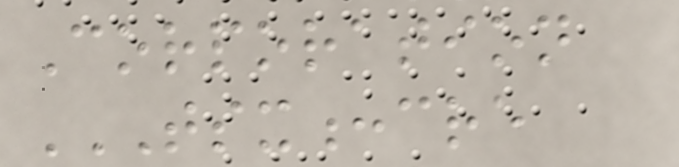Corporation
TSX:CRE
